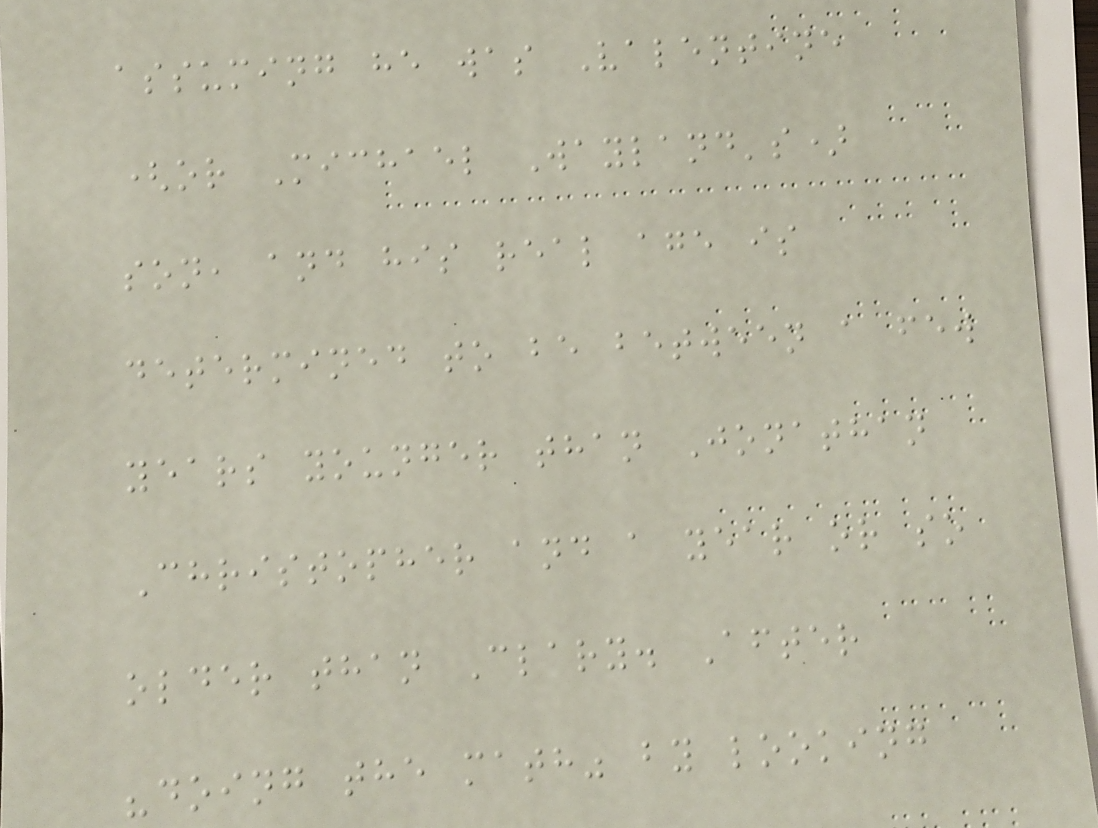assuming he was Valentine
(or Michael Wayland's)
son, and his real age is
determined to be between a few
years younger than Jonathan
Christopher and a year or so
older than Clary. After
"doing the math" by looking
